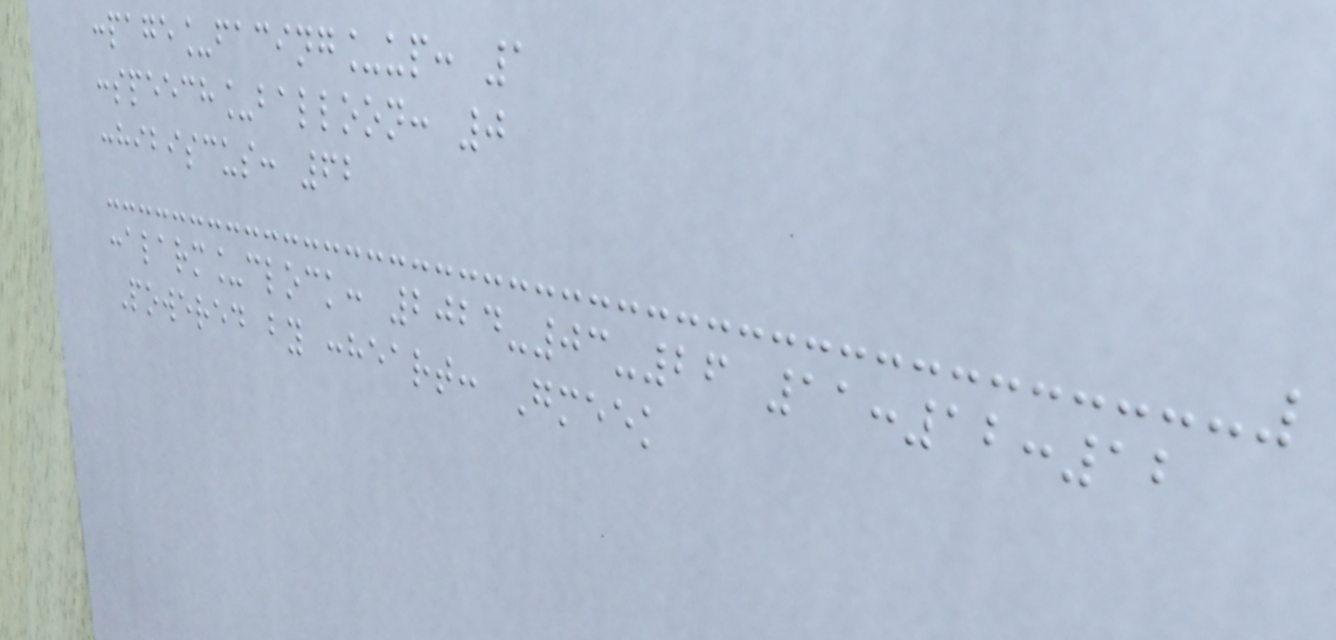:page_facing_up: 1
:speech_balloon: 0
:hibiscus: 62
:alarm_clock: 2024-03-26 11:12:12
Powered by :heart: Gmeek
